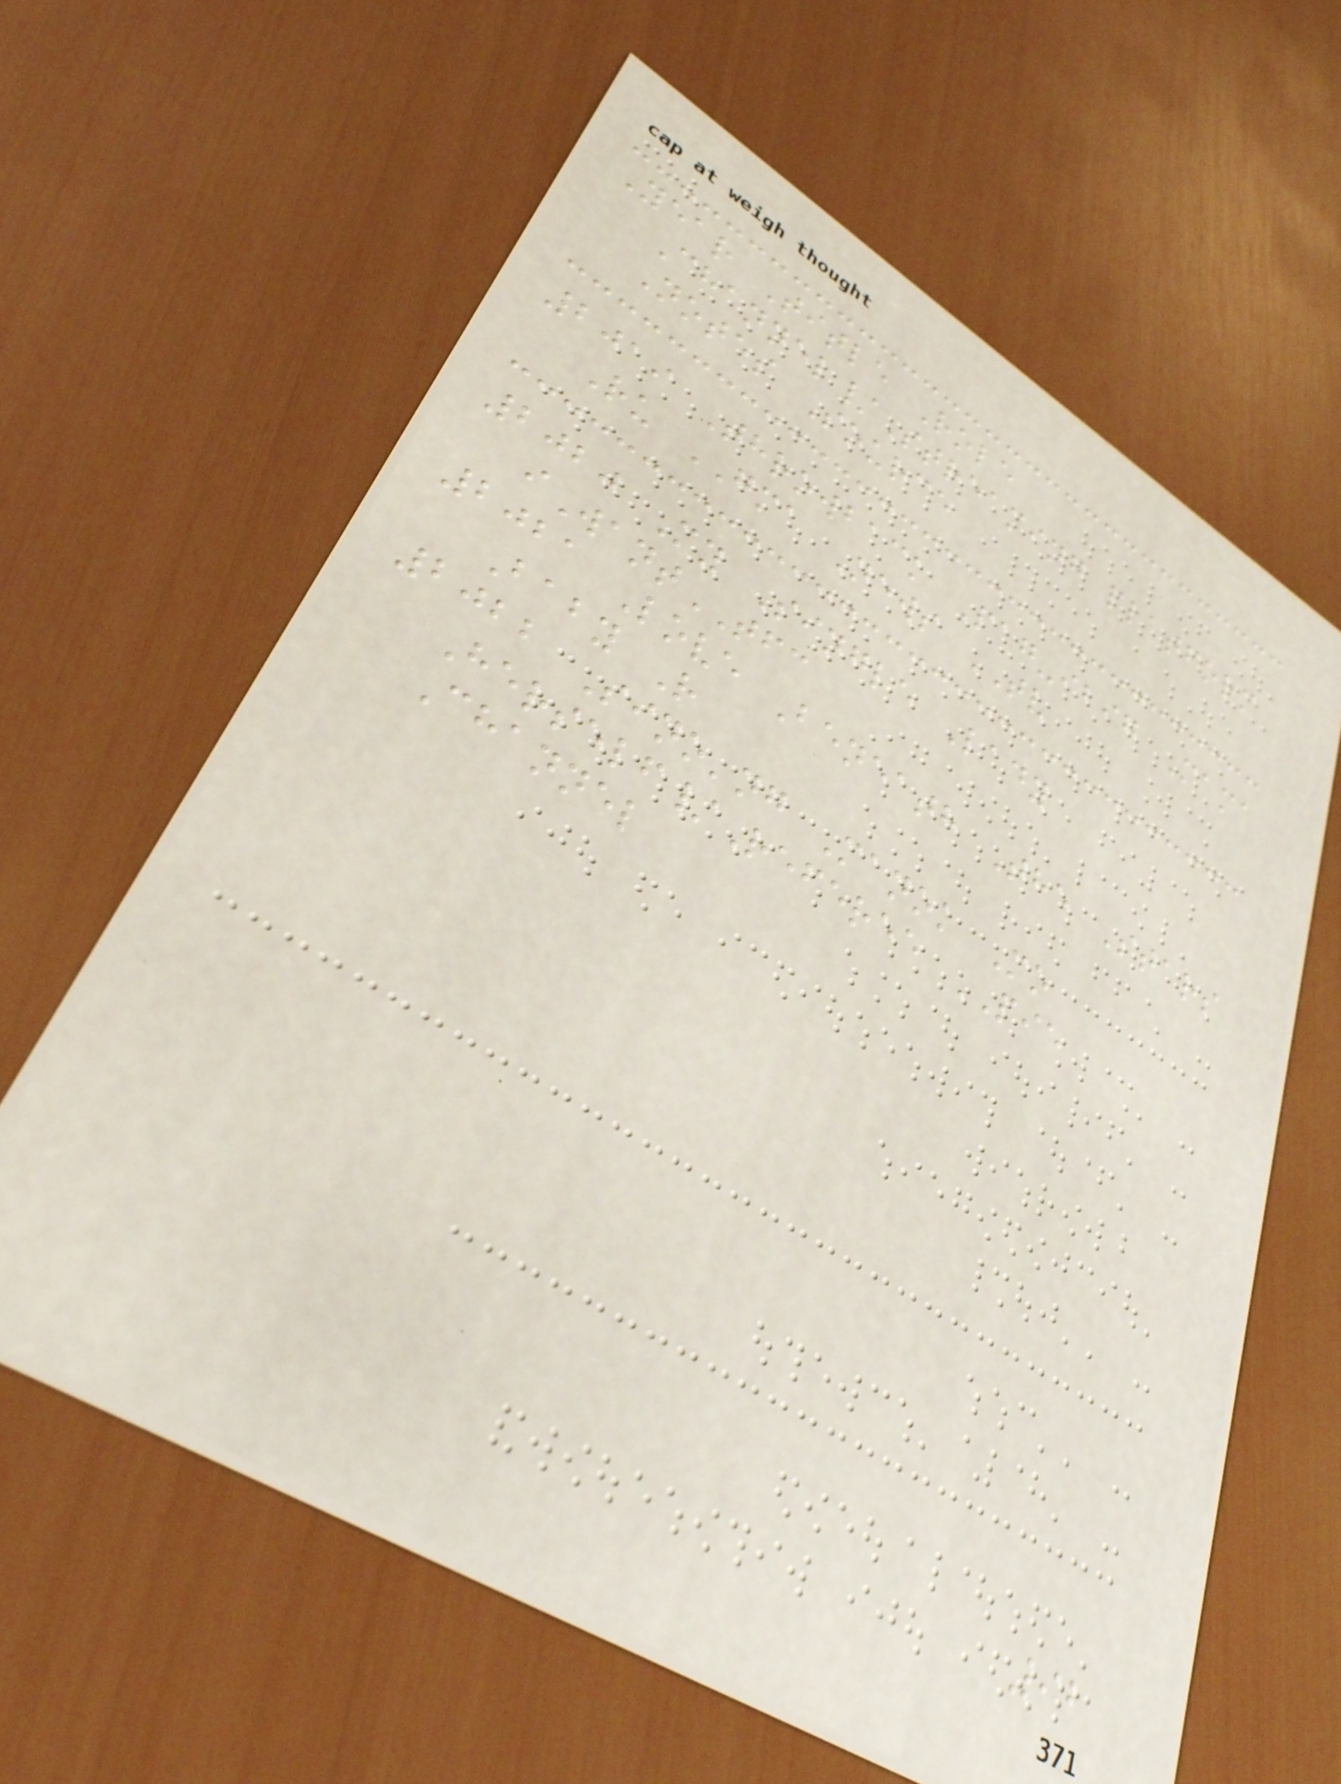Year Title Role
Channel/Streaming platform
Notes Source
2019 Throwback Pag-ibig Mama
Ru GMA News TV
2020 My Single Lady
iWantTFC
2021 Love Beneath The Stars
Baby R
2022 Sino'ng Manok Mo
Herself/Referee PIE
Channel
92
